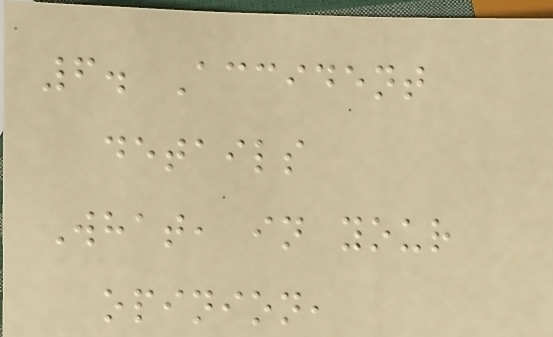6. Accident
details
What, in your
opinion,
